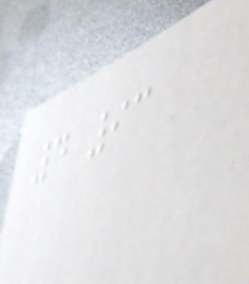4 93
